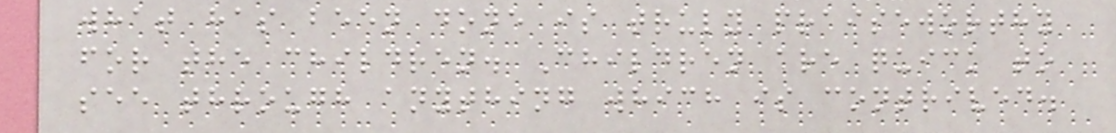what has been done is truly praiseworthy
for the children. Children are quick to
see through anything which is contrived.
